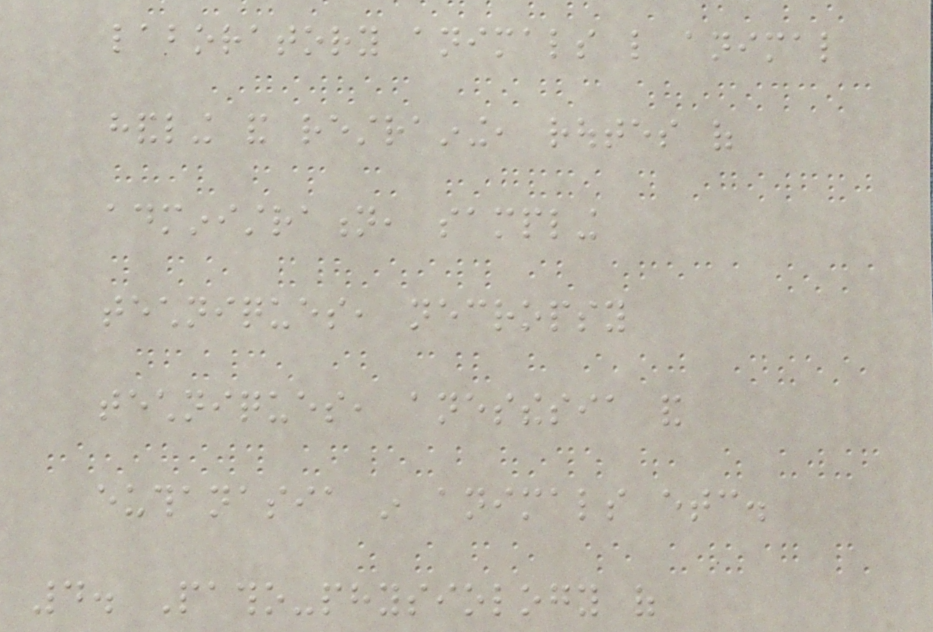laboratory animals like animal
handling and restraining, routes of
administration, sampling
techniques, necropsy
techniques, anesthesia and
euthanasia in animals etc.
4. Patho-physiology of
